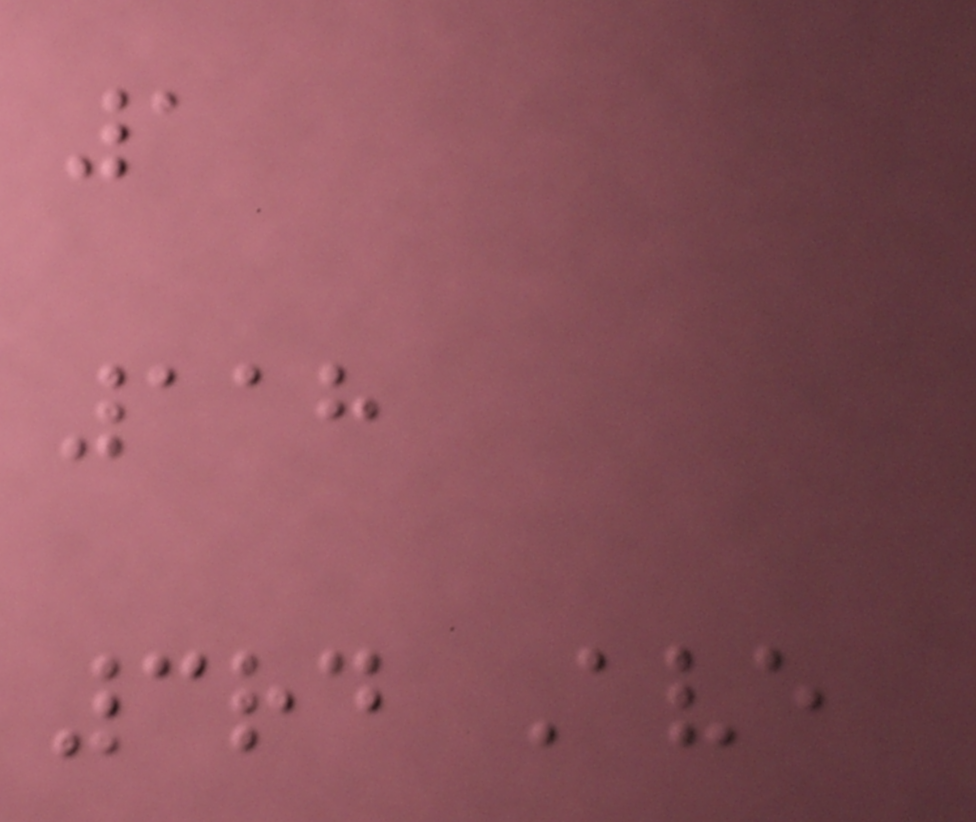1
118
3rd Ave
